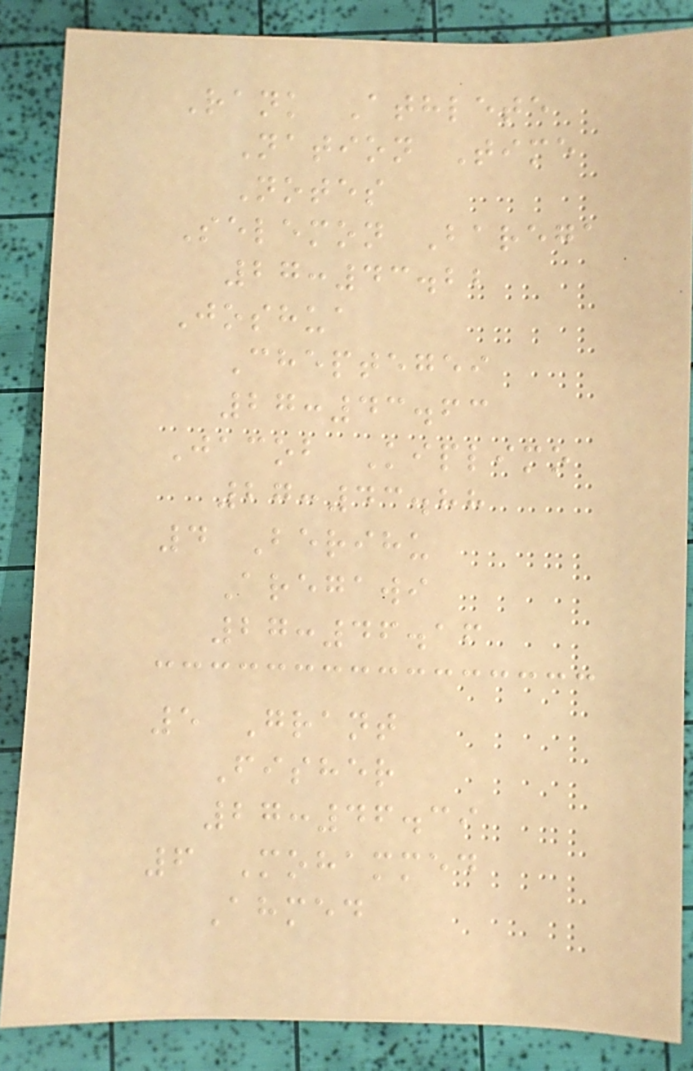Rank Athlete
Nation Time
Notes
Selemon Barega
27:43.22
Joshua
Cheptegei
27:43.63
Jacob Kiplimo
27:43.88
4 Berihu
Aregawi
27:46.16
5 Grant
Fisher
27:46.39
6 Mohammed
Ahmed
